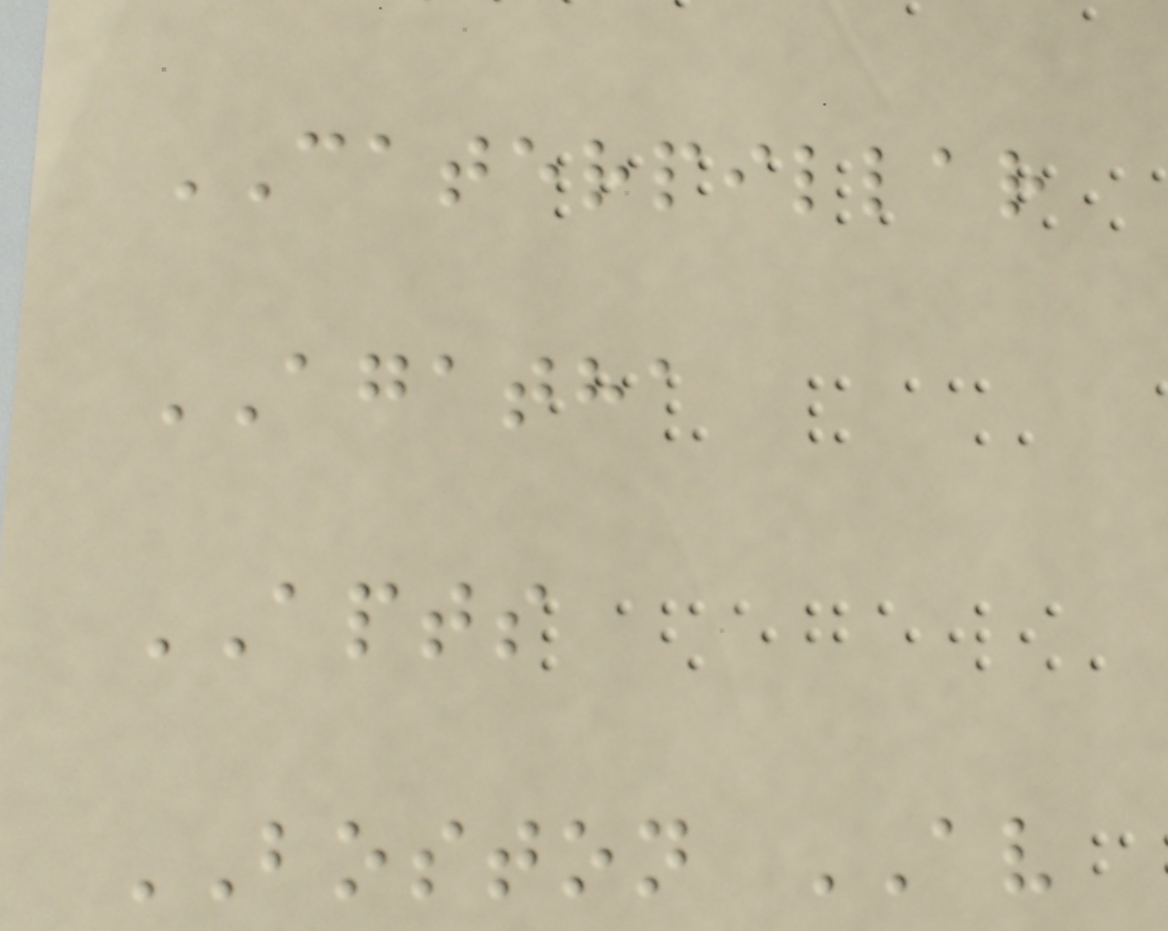CATERPILLAR
AGATHA
APTS
BOSTON AV
